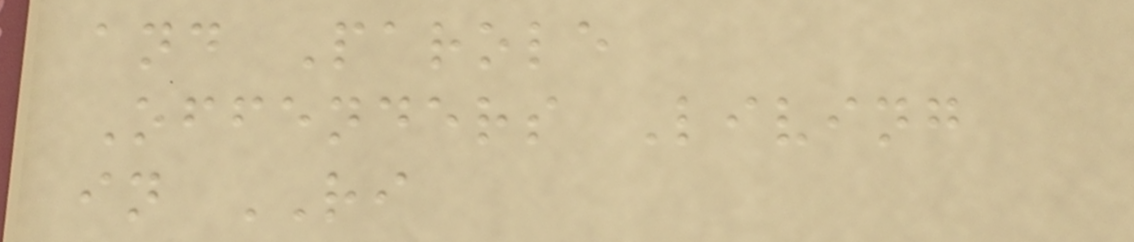and Parole
Offenders Living
in RI
